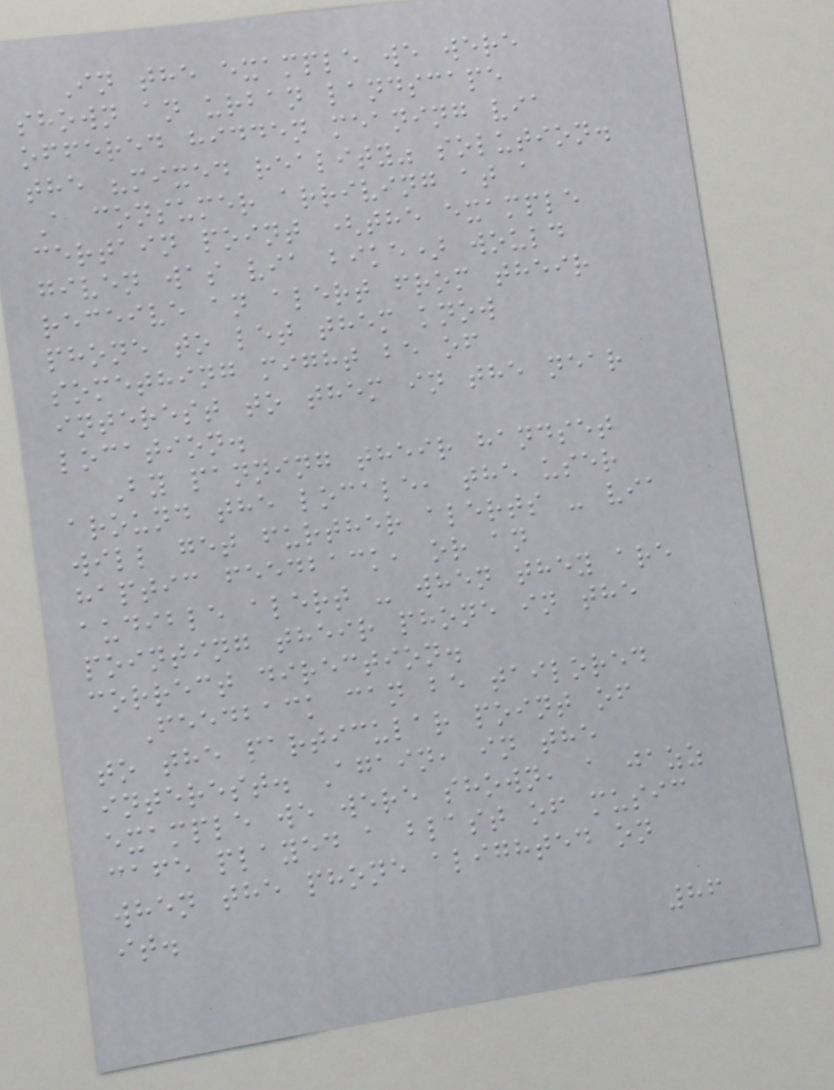In the example we were
shown an urban landscape
offered hidden meaning via
the "mixed reality" solution.
A consumer arriving at a
certain point (the example
given was via bike) would
receive an alert from their
phone to let them know
something might be of
interest to them in the near
location.
By panning their handset
around the locale, the user
will get further alerts - via
haptic feedback, or an
audible alert - when they are
pointing their phone in the
correct direction.
Feedback can be tailored
to the particular point of
interest. Again, in the
example we were shown, a jazz
cafe played a blast of music
when the phone alighted on
it.
86
